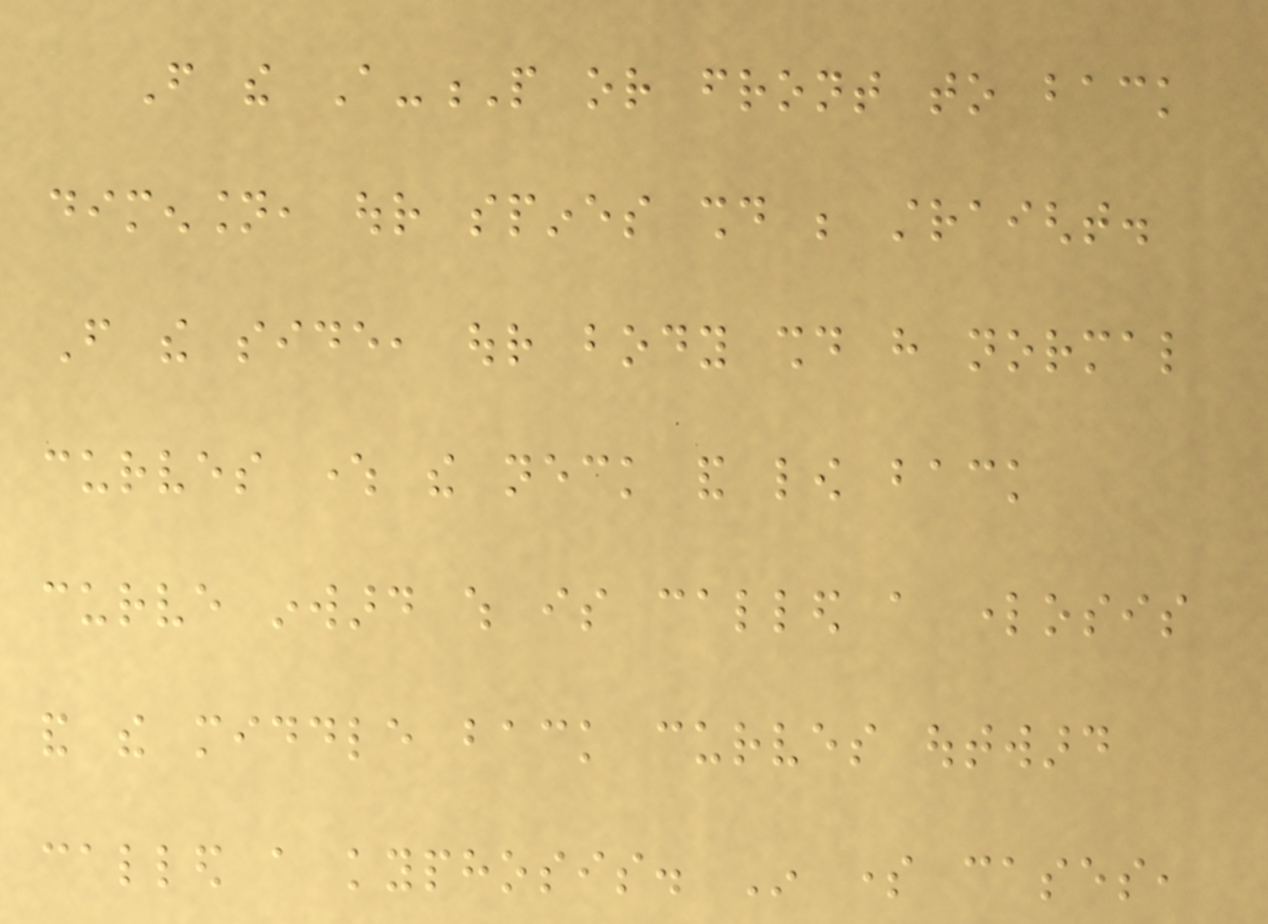From the A-P or front to back
dimension, our spines should be straight.
From the side, our body should have normal
curves where the neck and low back
curve inward which is called a lordosis
and the middle back curves outward
called a kyphosis. In some cases,
